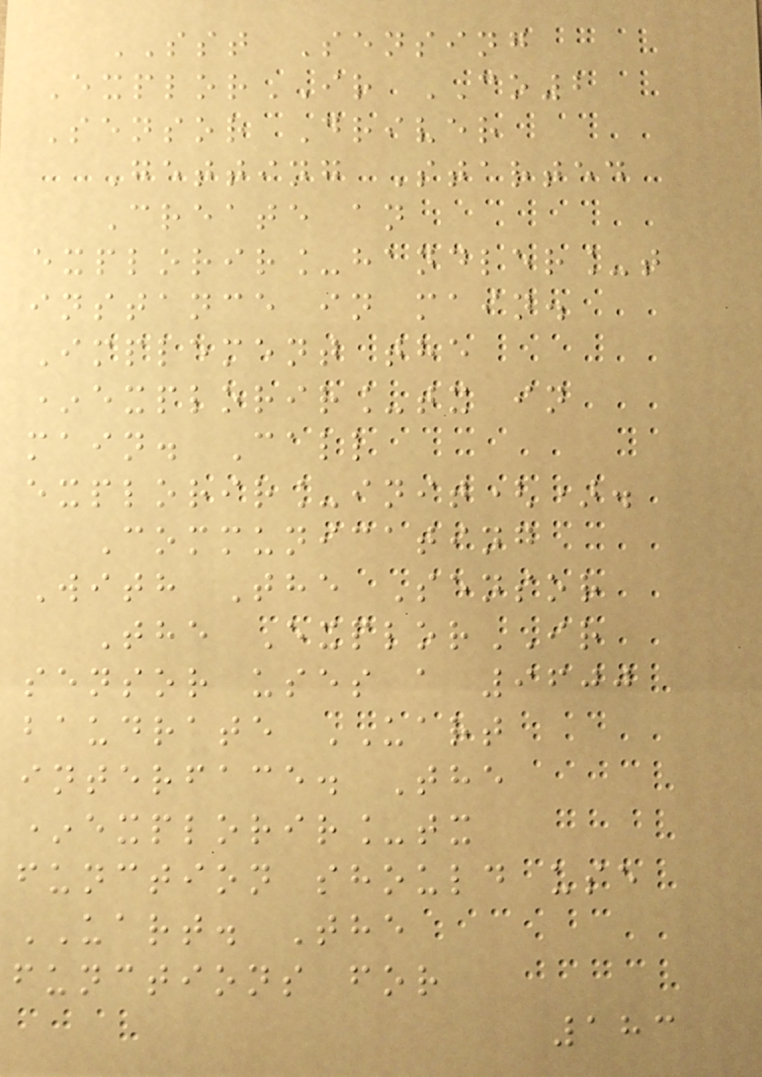SST Sensing
ExplorIR CO2
Sensor Driver
Getting Started
Create an
explorir_handler_t
instance in main.
Implement the
*explorir_tx in
main. Call
explorir_init().
Communicating
With The Sensor
The ExplorIR
sensor uses a 9600
baudrate UART
interface. The
*explorir_tx
function should use
UART. The
functions for
183
